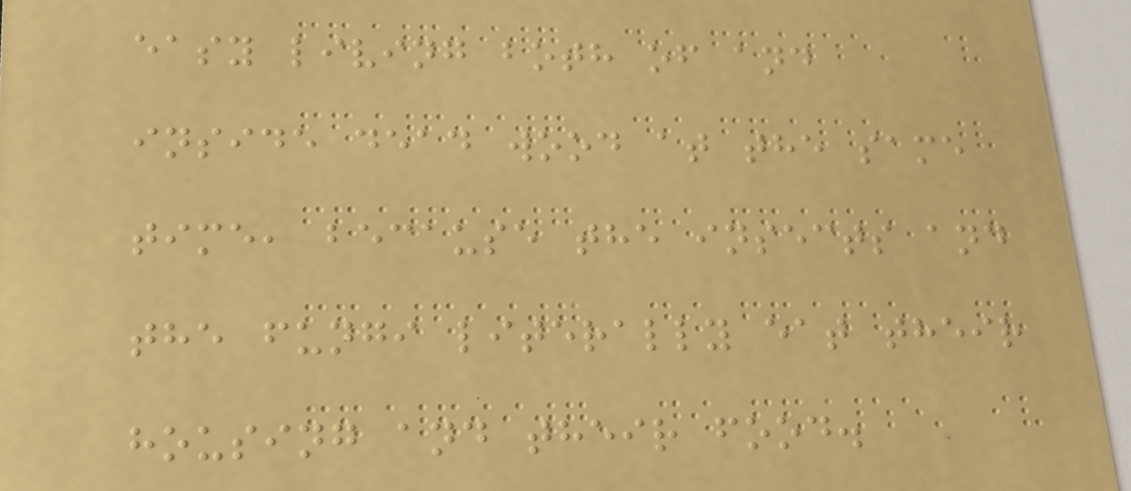easy living both of and
inside dead wood at the same
time, because the insects and
the fungi literally eat their
housing and their food.
